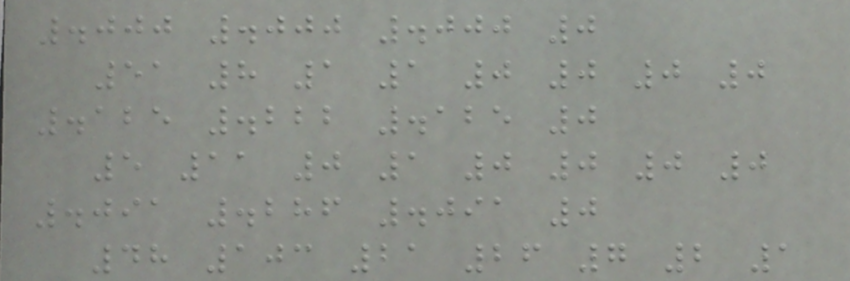.000 .000 .000 0
51 8 1 1 0 0 0 0
.125 .222 .125 0
5 11 0 1 0 0 0 0
.091 .286 .091 0
48 103 21 26 7 2 1
